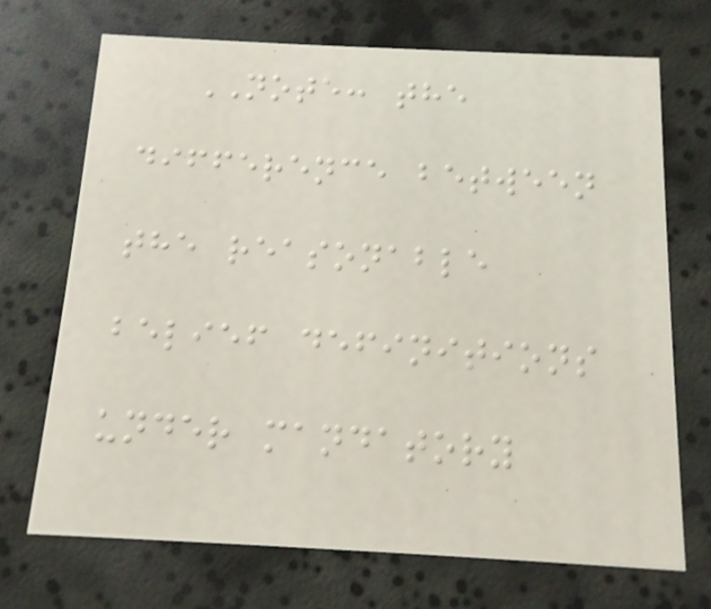NOTE: the
difference between
the reasonable
belief definitions
under mandatory
